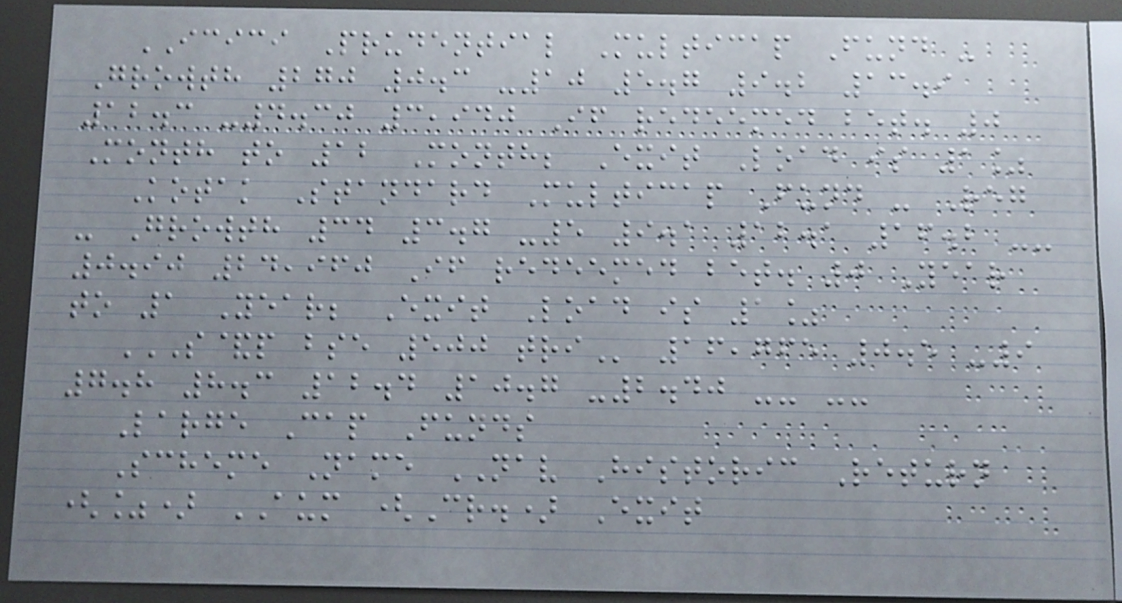ICICI Prudential Multicap Fund -
Growth 270 0.3 -10 5.7 9.2 13.9
12.3 -4.30 3,940 If redeemed bet. 0
Month to 12 Month; Exit Load is 1%
Kotak Standard Multicap Fund - Reg
- Growth 34 3.7 -5 9.1 12.1 16.2 --
0.90 24,960 If redeemed bet. 0 Year
to 1 Year; Exit Load is 1%
S&P BSE 500 TRI 16,765 0.5 -9
7.8 8.3 12.4 10.7 -2.40 -- --
Large Cap Funds
Scheme Name NAV Historic Return
(%) AUM (Cr.) Exit
